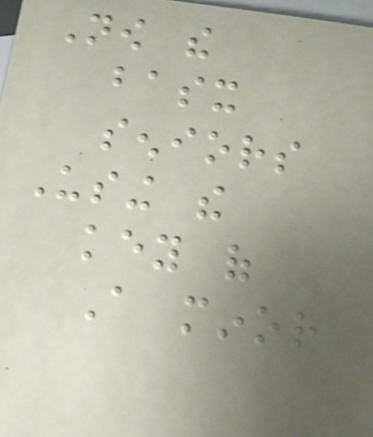Now the
basx
seniors
Using the
key of
A minor
